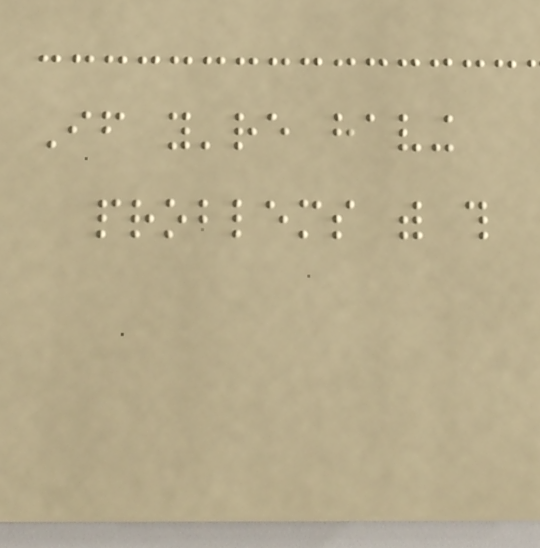If you're having
problems with this
